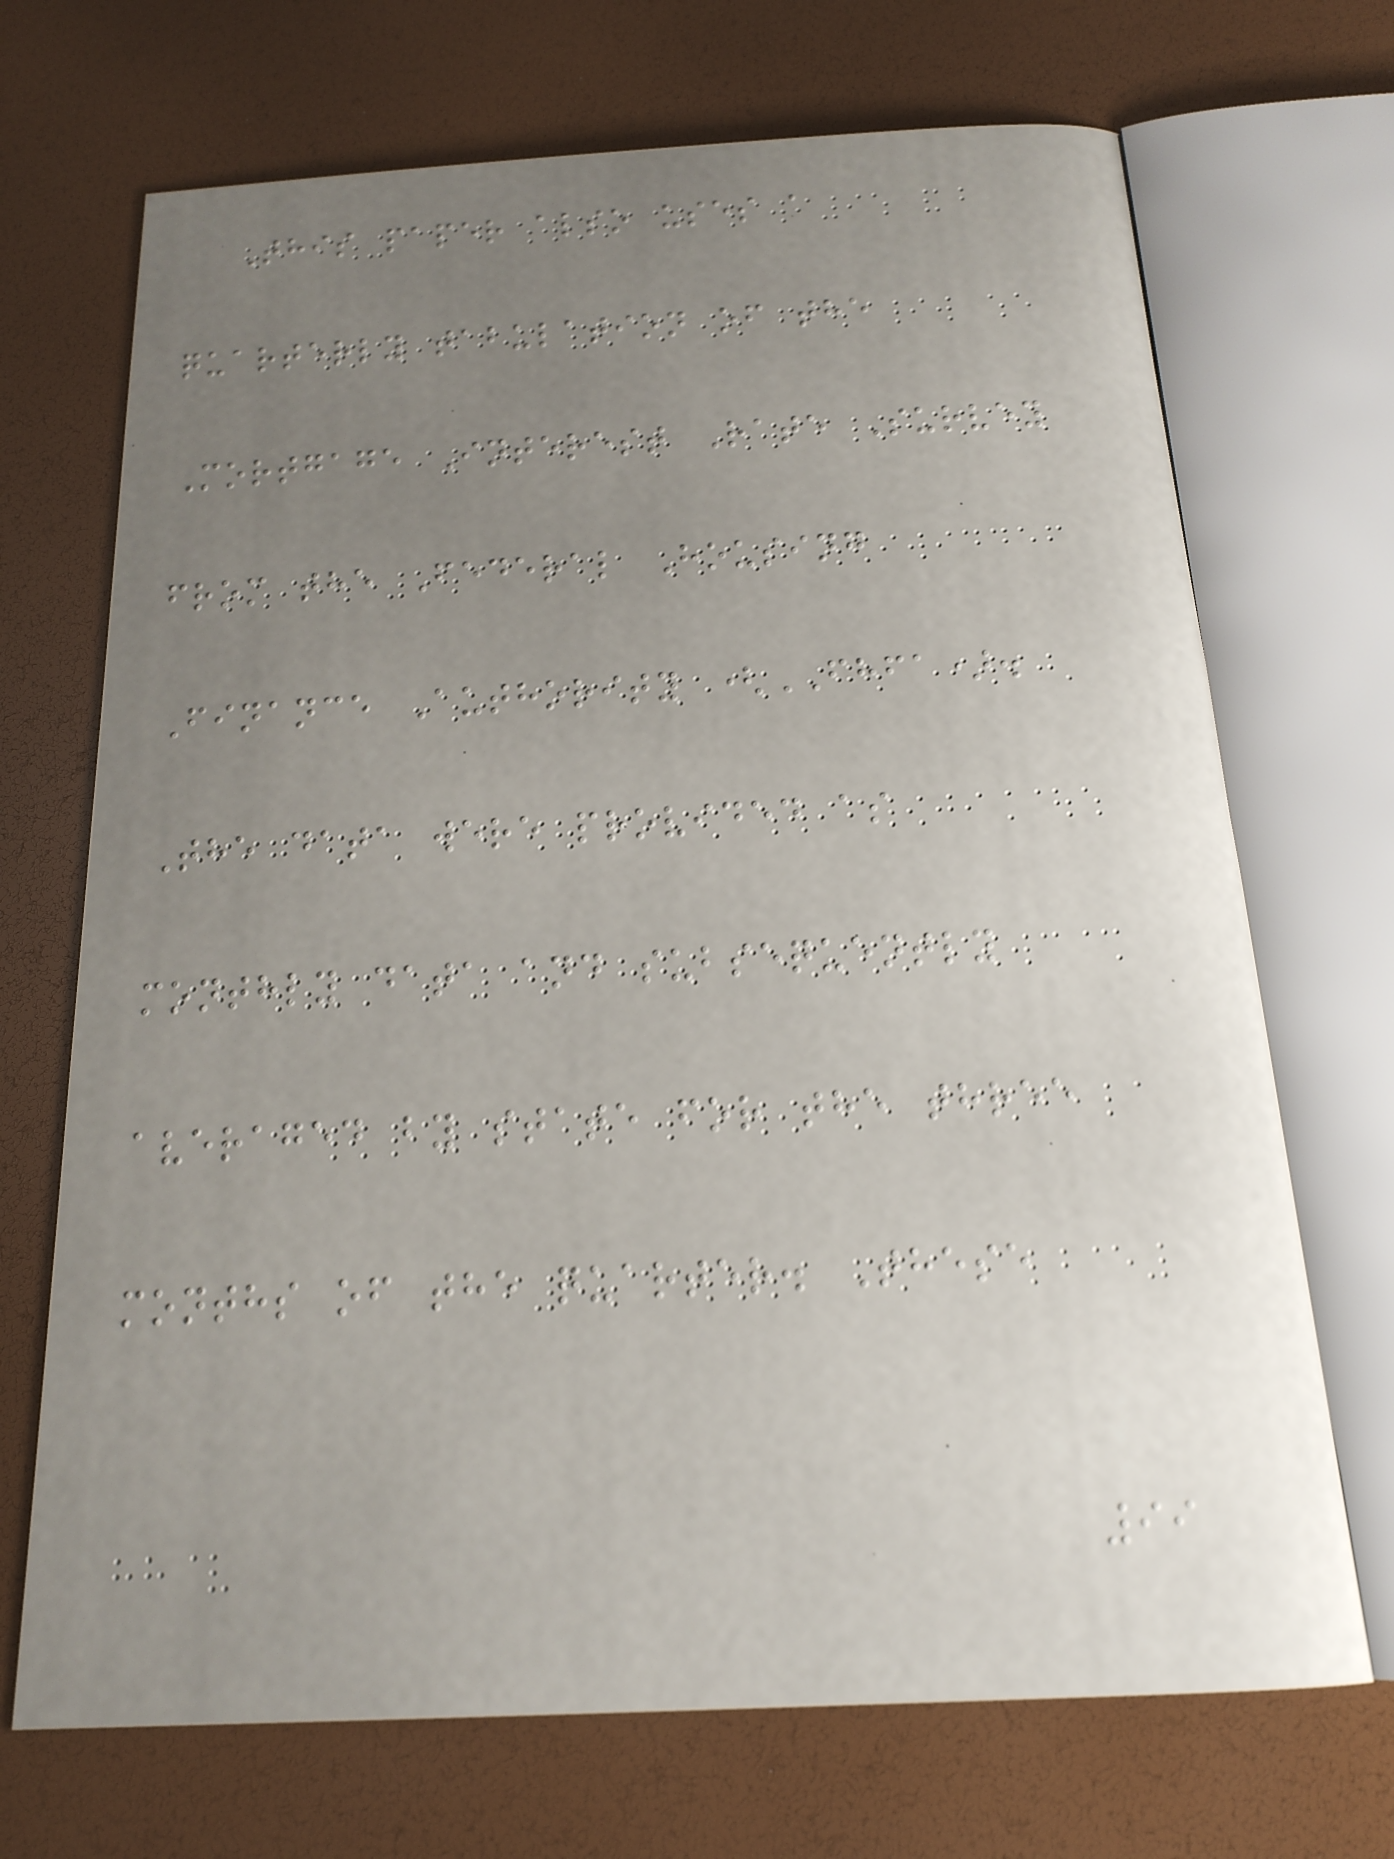This paper also uses a
quarterly tabulation of the
Mortgage Interest Rate Survey
from the Federal Housing
Finance Authority (FHFA).
The data were provided as
monthly data and subsequently
averaged by state for the three
months of the quarter. These
99
